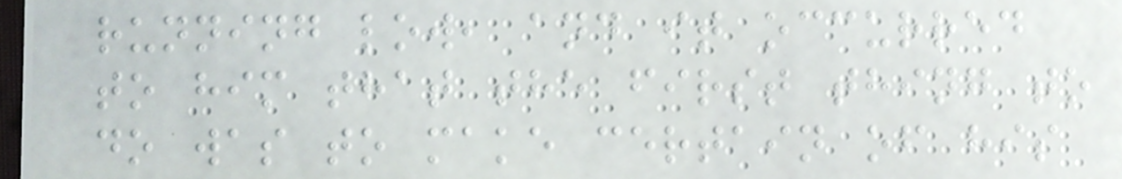running low, and it occurred
to him that the first thing to
do was to make certain of his
